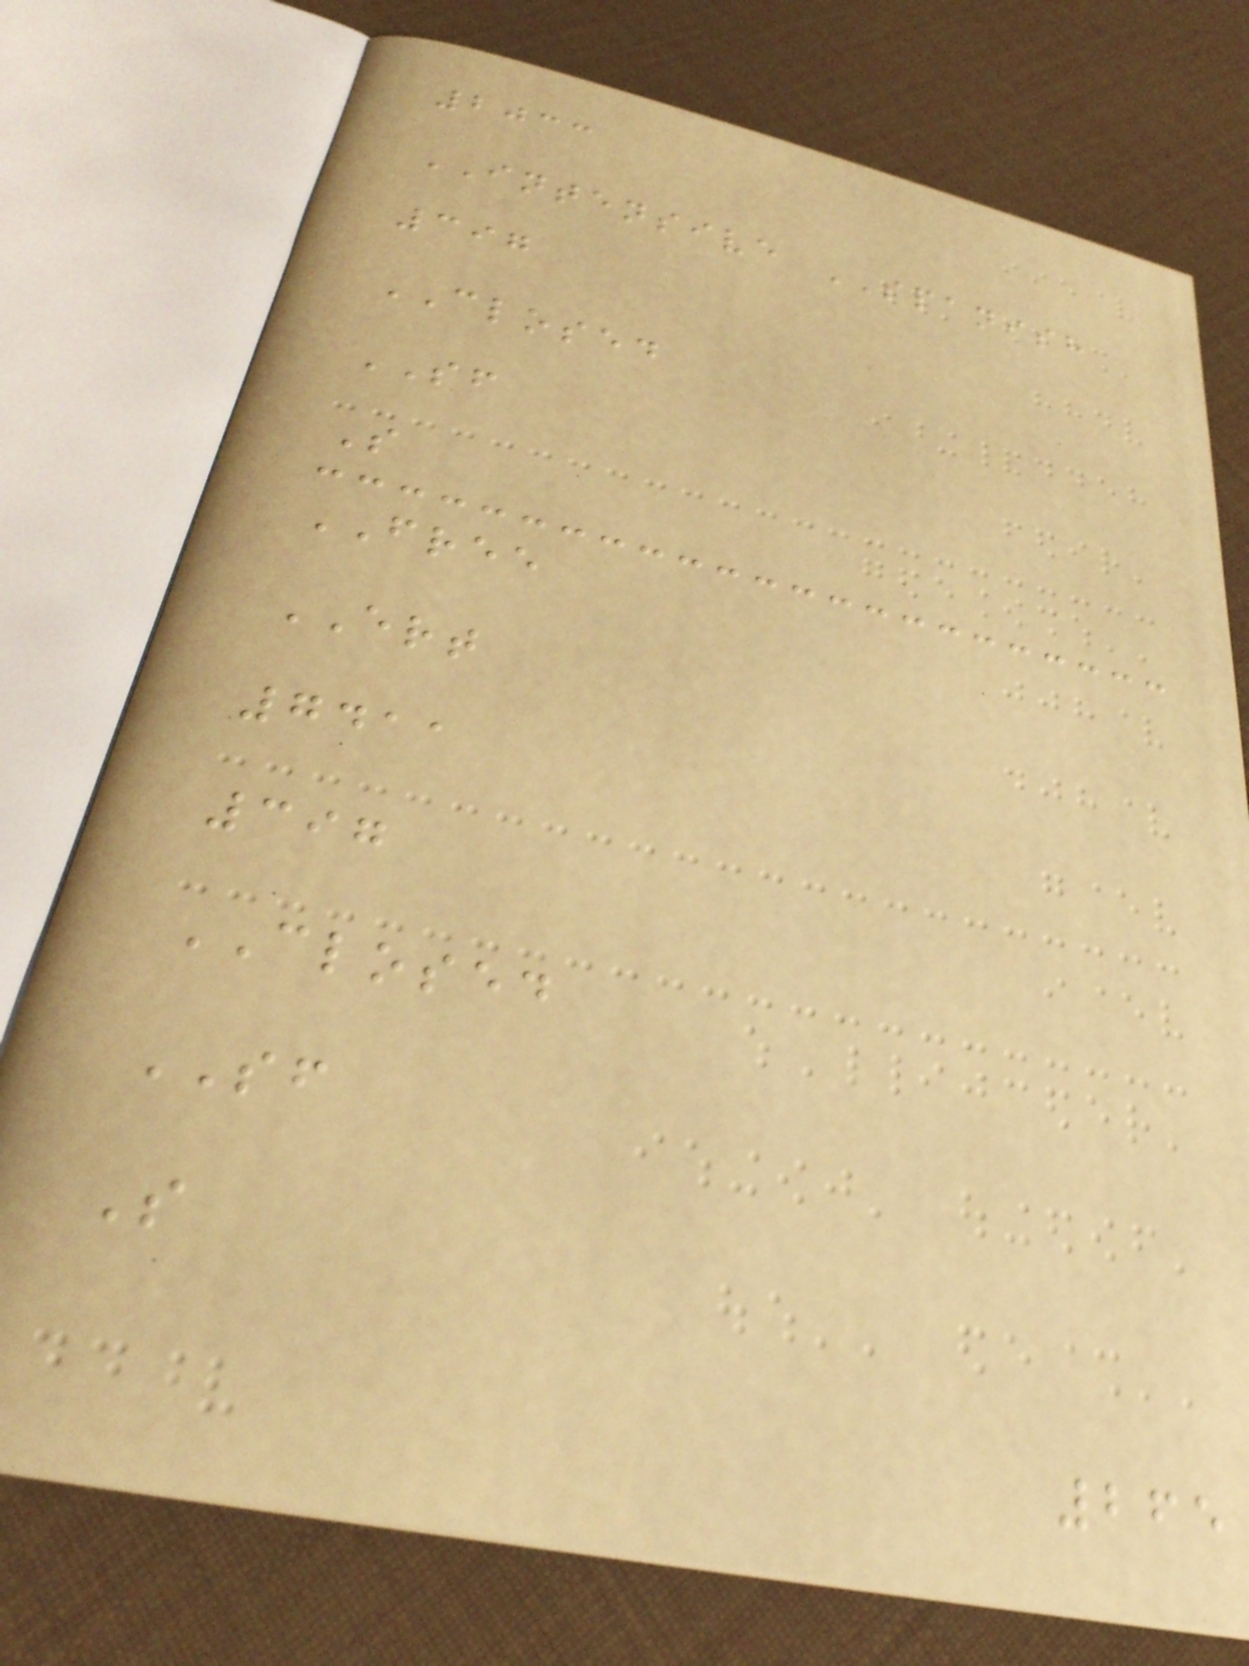2033
INTENSIVE SPANISH
397
CLOSED
SF
S
FREE
ERT
7411
397
CLOSED
SF
S
265
